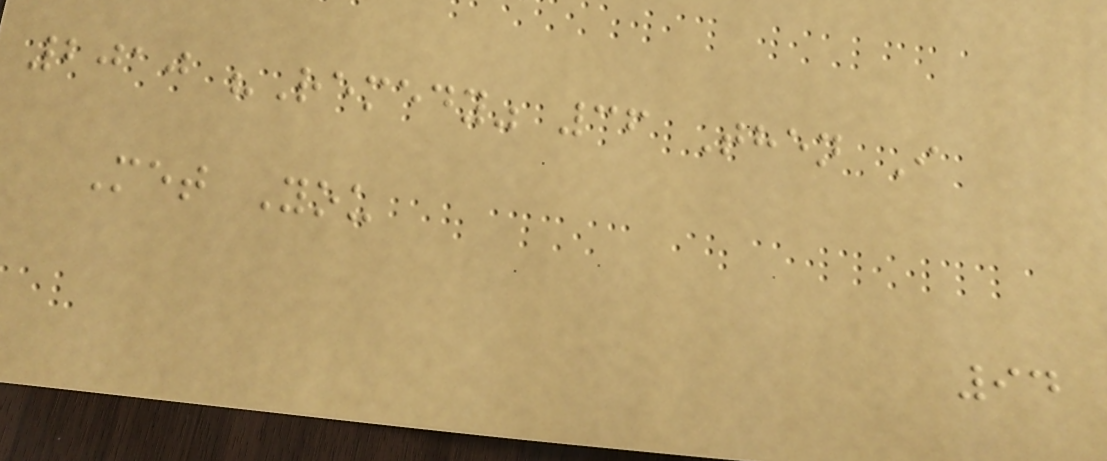2010 "Remedy" 36 Then I
Met You
94
